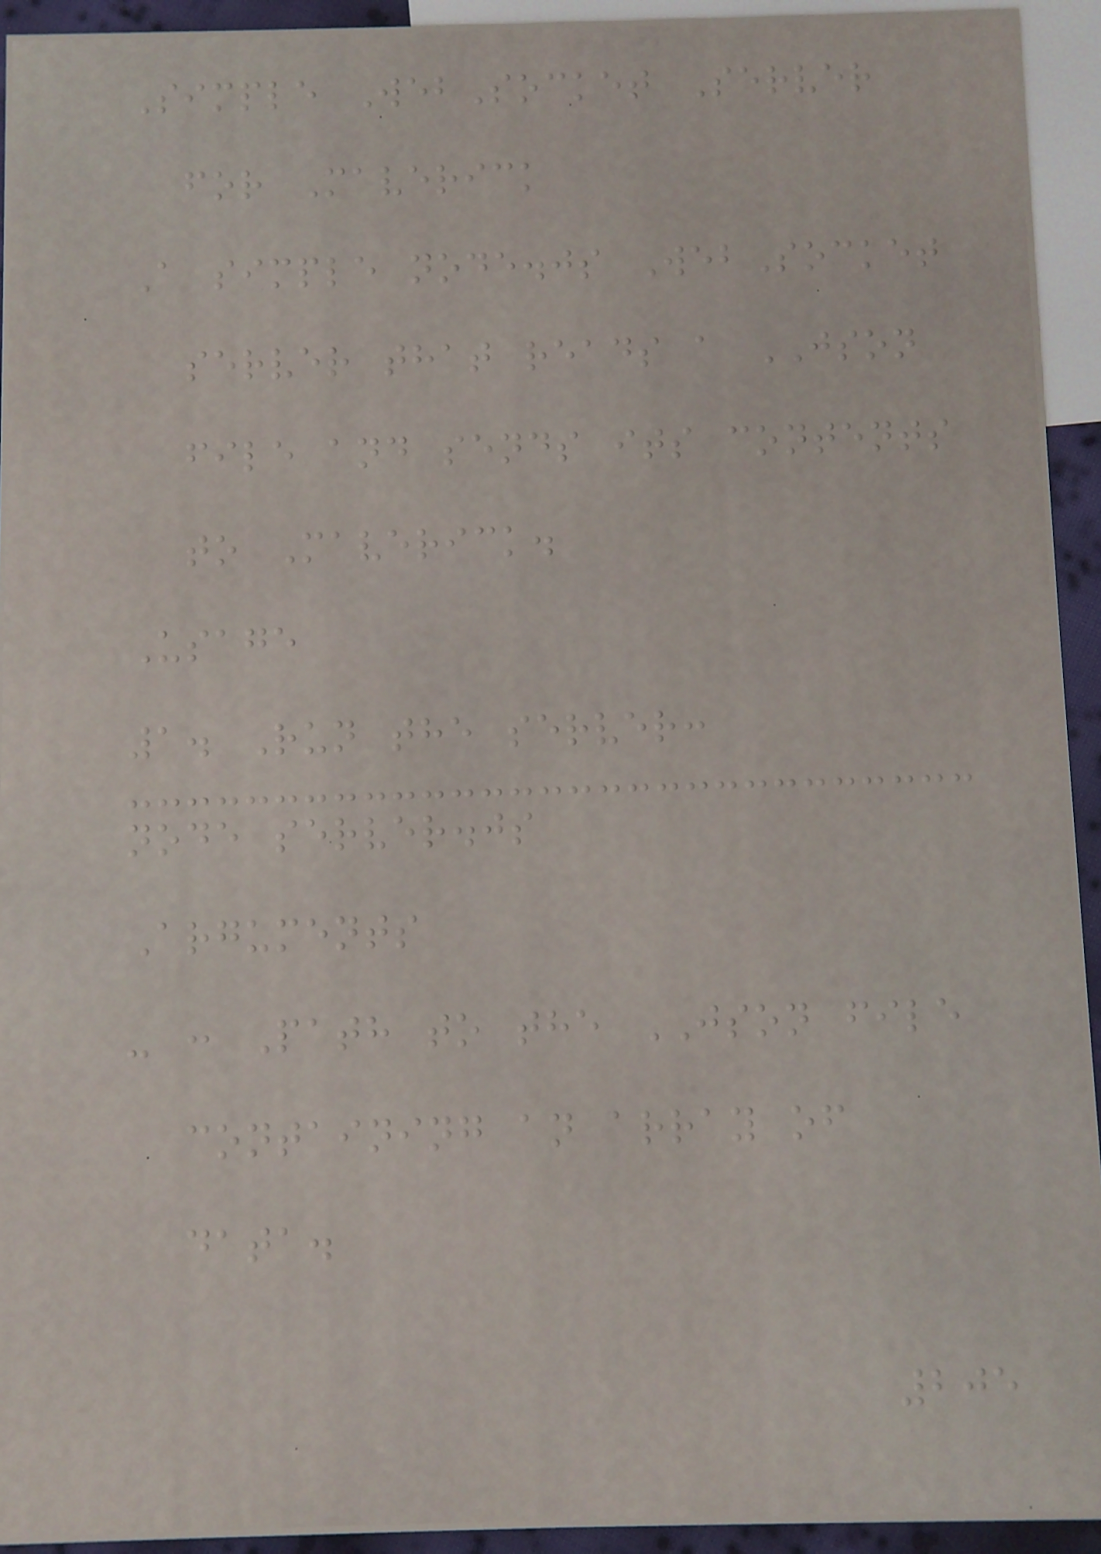Simple WebSocket Server
for Maverick
A simple node.js WebSocket
server that reads a JSON
file and sends its contents
to Maverick.
Usage
1. Run the server:
node server.js
Arguments
- : Path to the JSON file
containing an array of
data.
205
